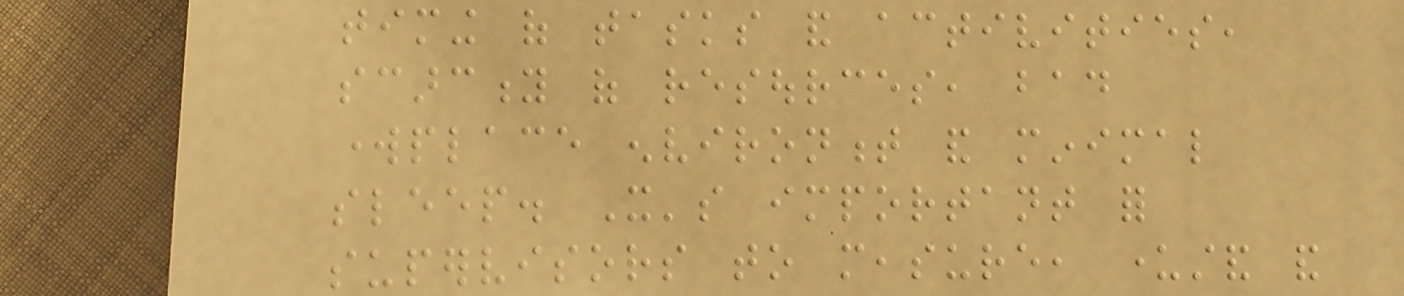timing of tasks and activities,
scarcity of resources, bad
workplace environment and minimal
sleep. It's important for
supervisors to measure, understand and
